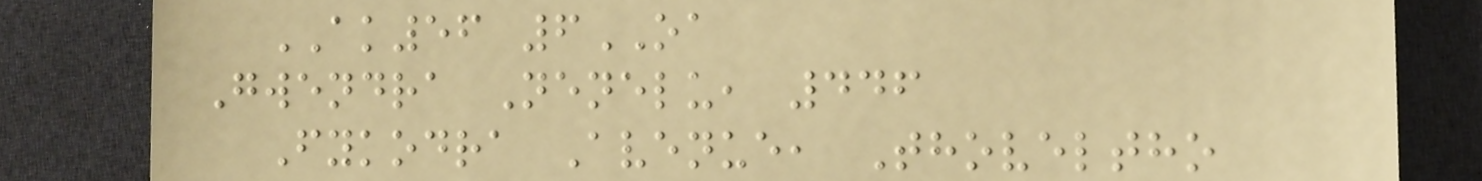AK56 6OA
Gwendra Nenelu, 446
Fykodra Avenue, Thoveltho
